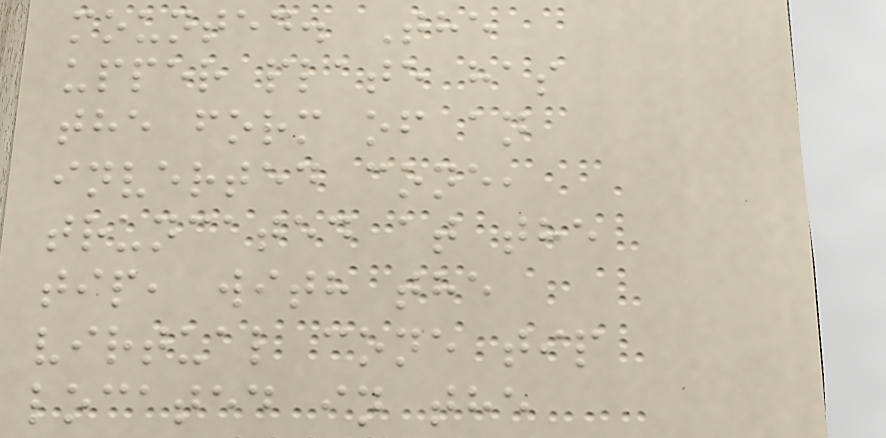mounted. The
upper plate has
the form of an
inverted cone,
truncated at the
tip, with the
virtual cone tip
located in the
